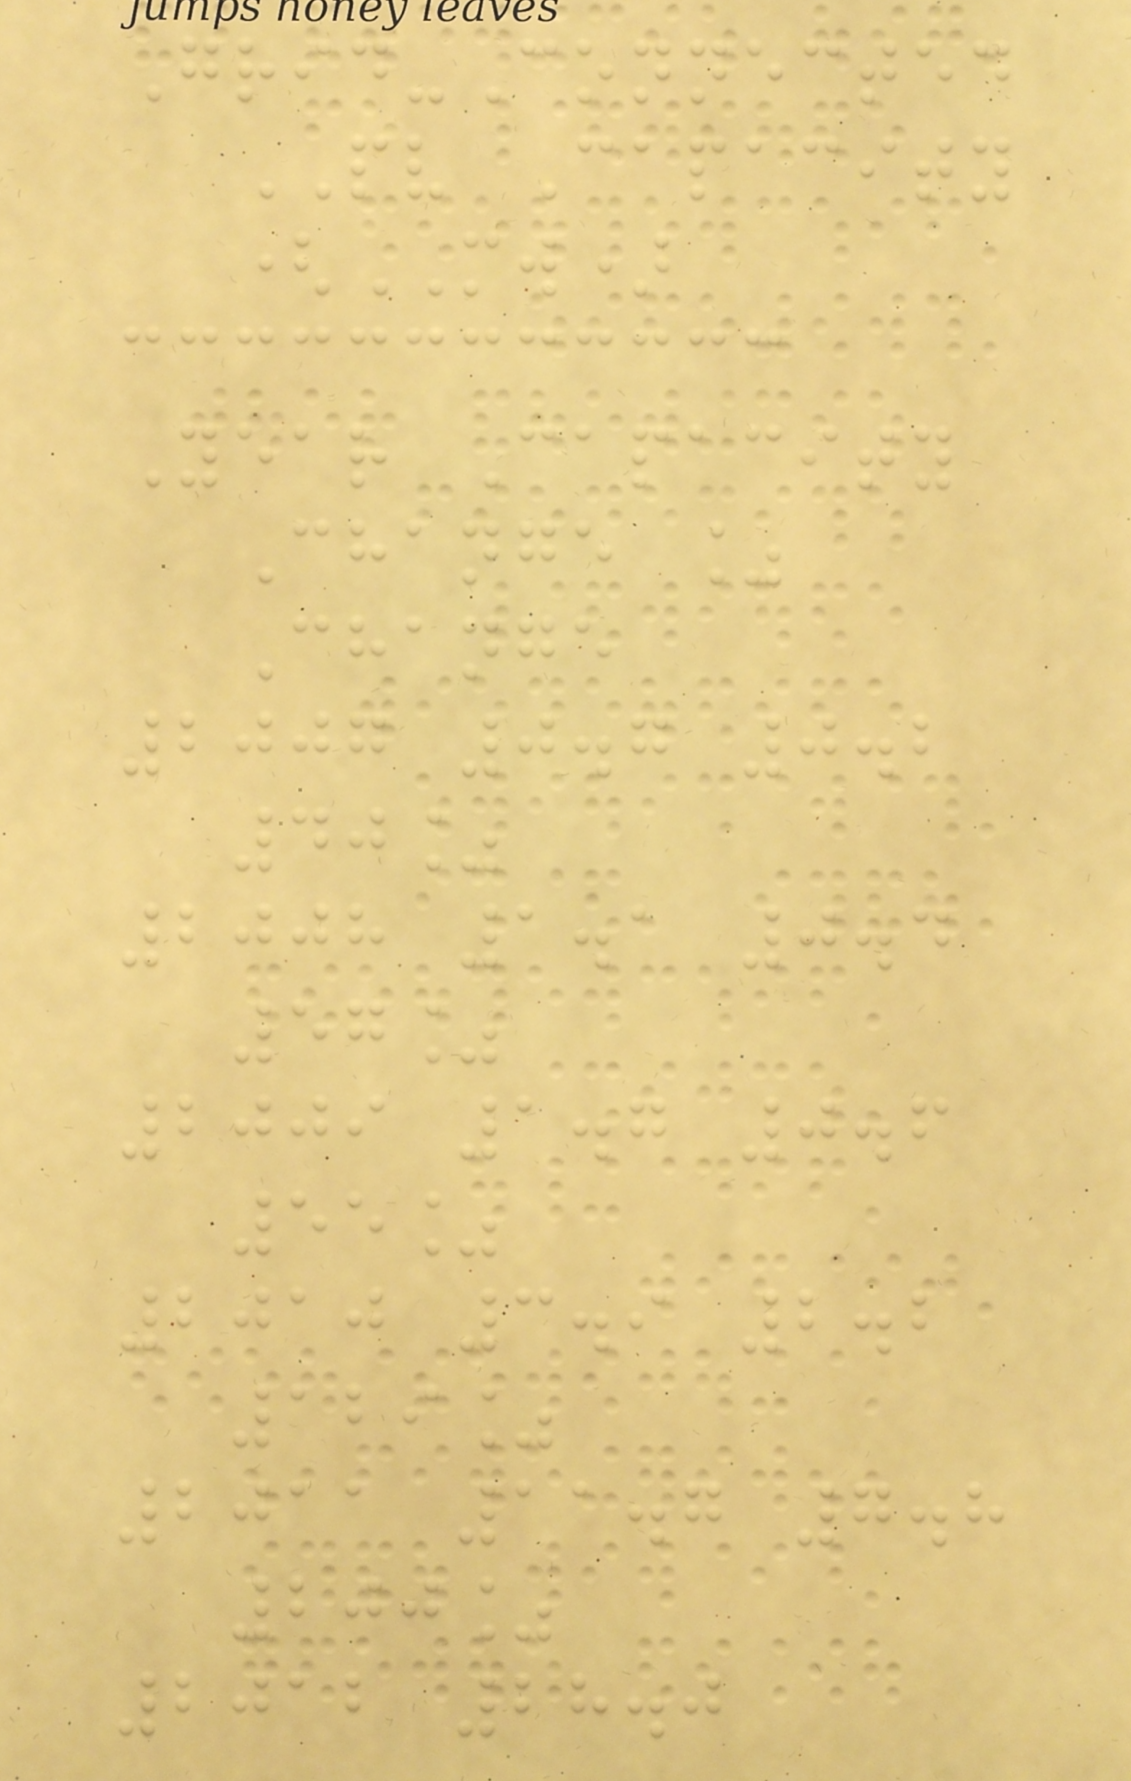Grid-Connected
PV Capacity
(MW)
Year Capacity
Change %
Change
2007 0.7 0.2
40%
2008 1.1 0.4
57%
2009 1.7 0.6
55%
2010 3.9 2.2
129%
2011 11.7 7.8
200%
2012 28.0
